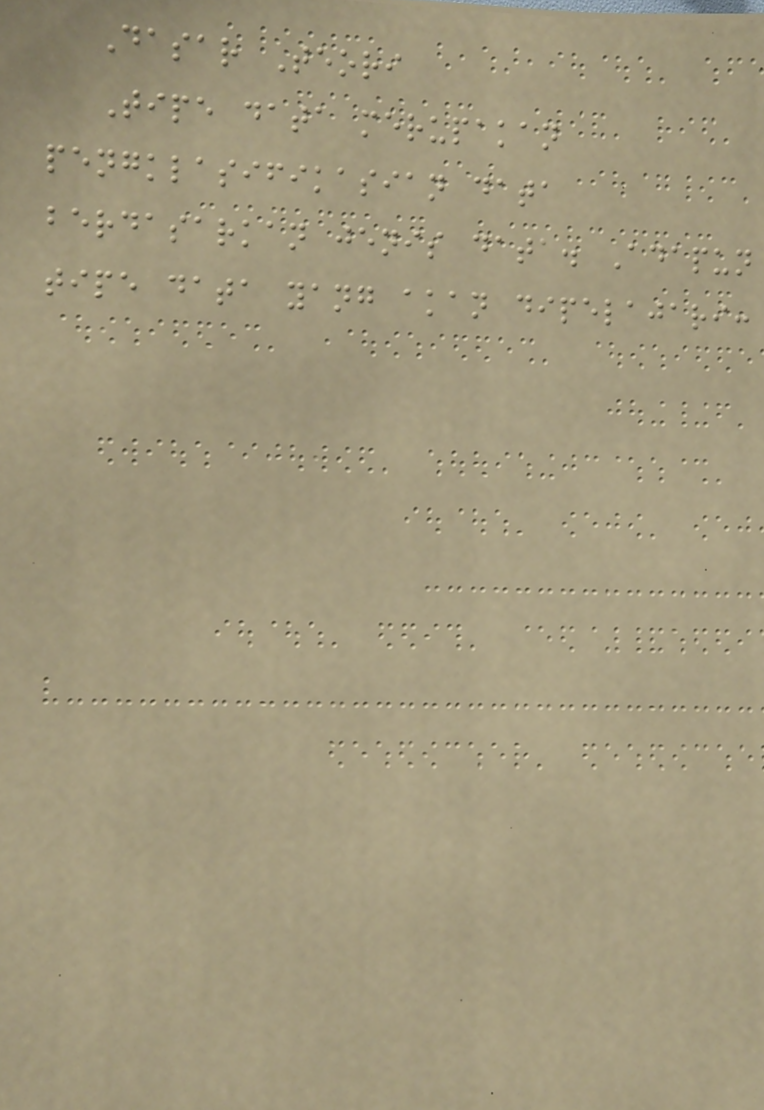Dasar Teori
Tipe data merupakan
pengklasifikasian data
berdasarkan jenis data. Adapun
tipe data yang akan dipelajari:
